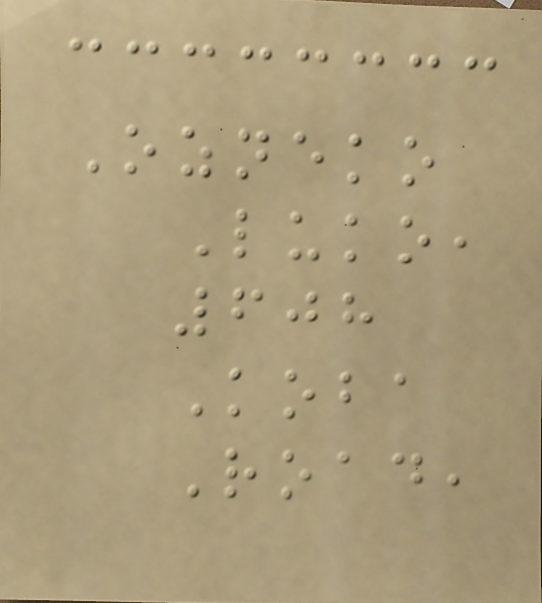Ozneko
Luko,
608
Koba
Road,
